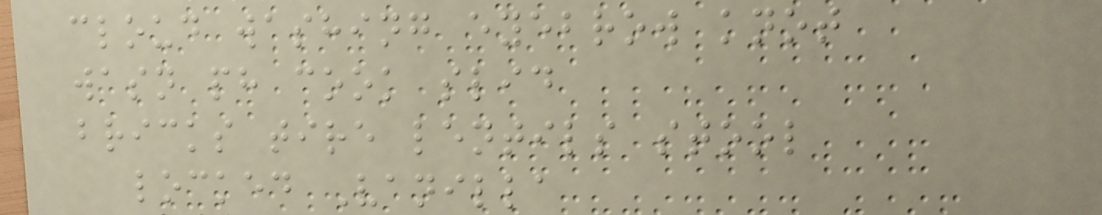cloud washing eyebrow knot
wasn ph cook slid
bricks tire lentils stool
locked Vanilla
